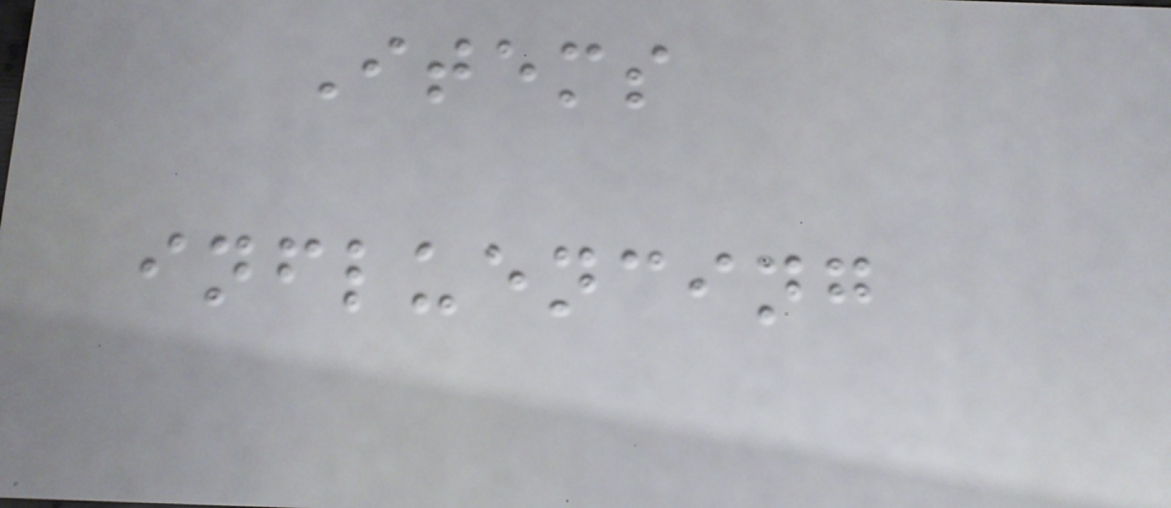Items
influencing
